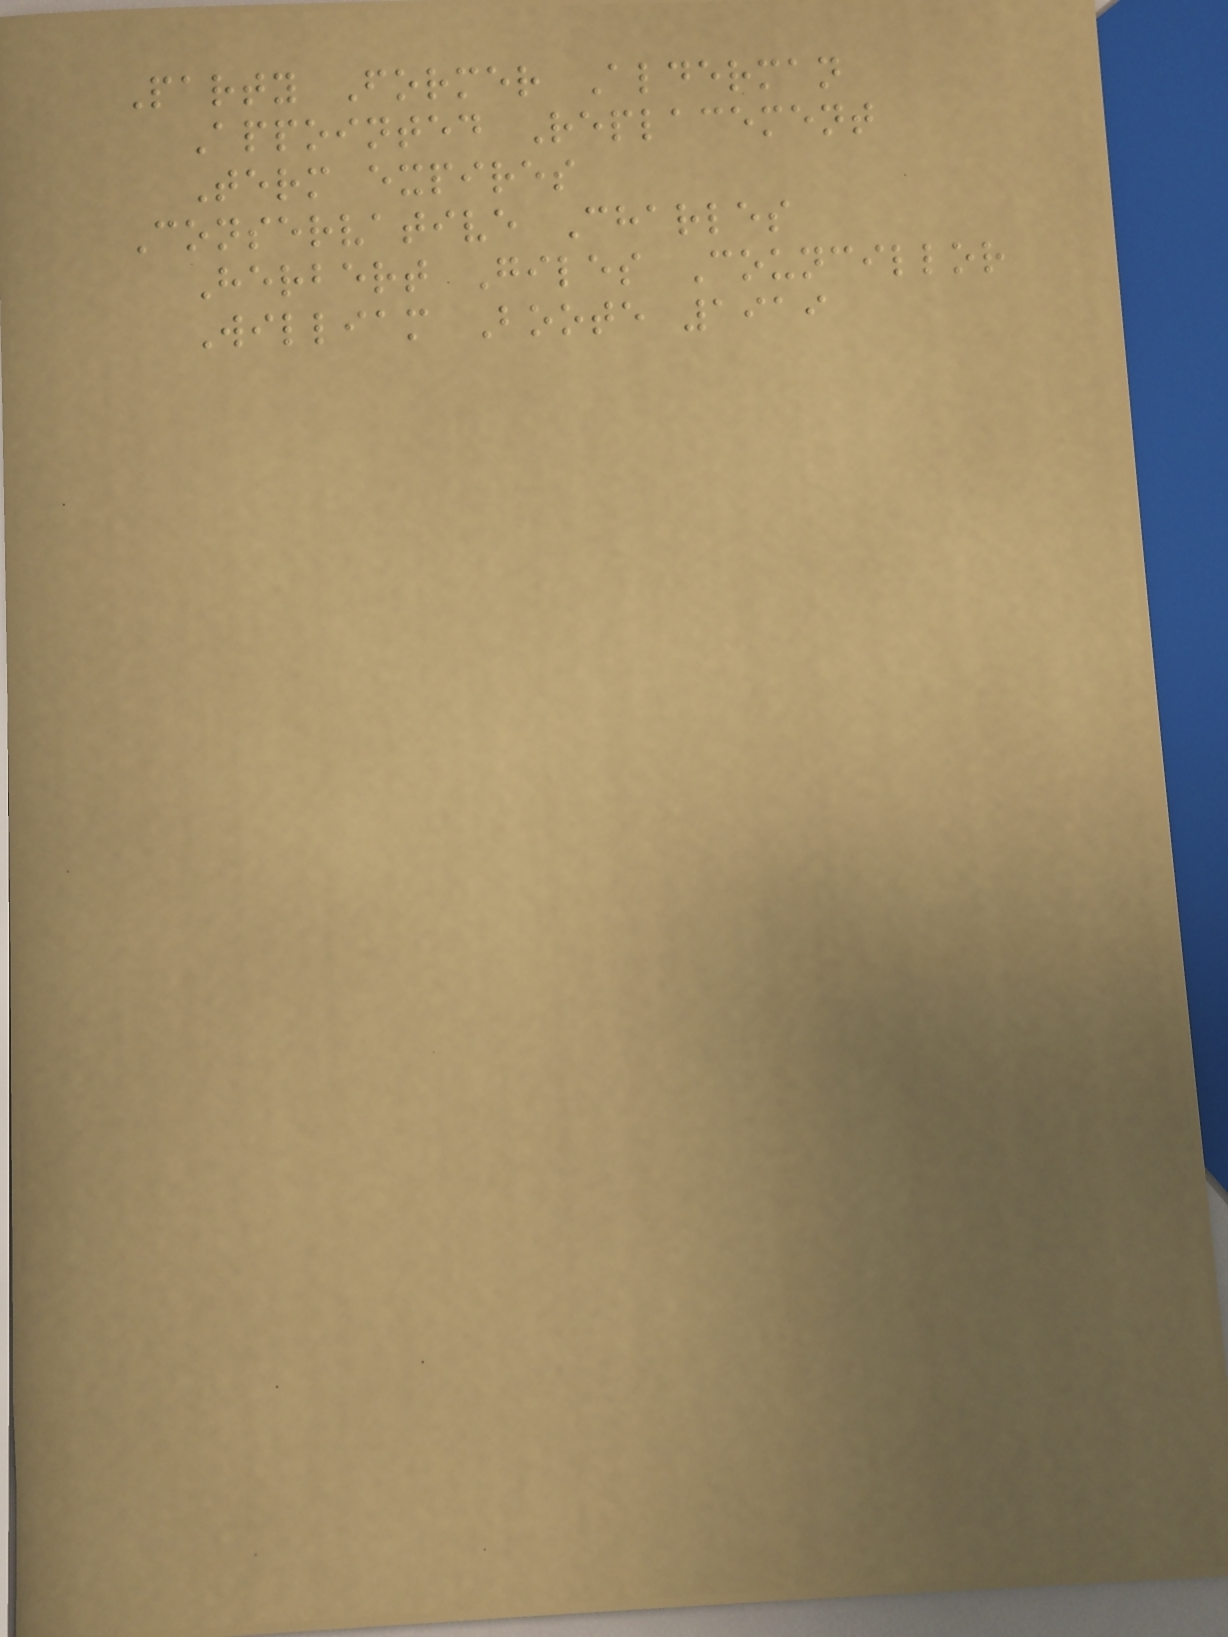Party Former Alderman
Appointed Replacement
Term expires
Conservative Charles
Herbert Giles Councillor
William Boote 1919
